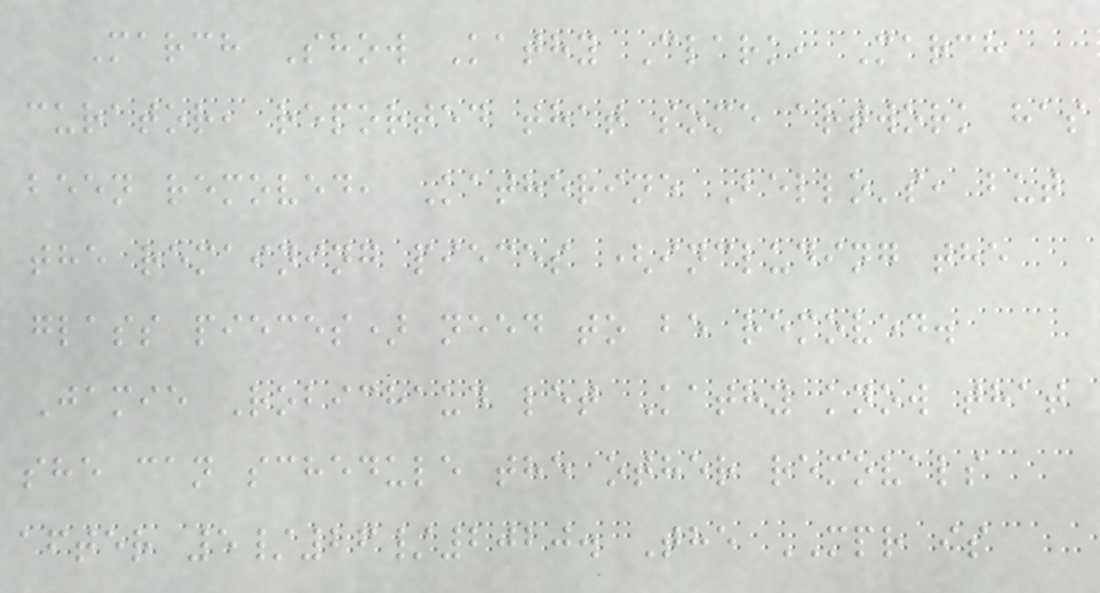March Show Kathy Clark, March
curator, reported that some artwork has
been removed, Katherine Bello's, but
the remaining pieces (including the
glass pieces) need to be removed.
Jamie Robichaud let Kathy know that
she can schedule the other removals
after 5/26/2020. The MPR is
